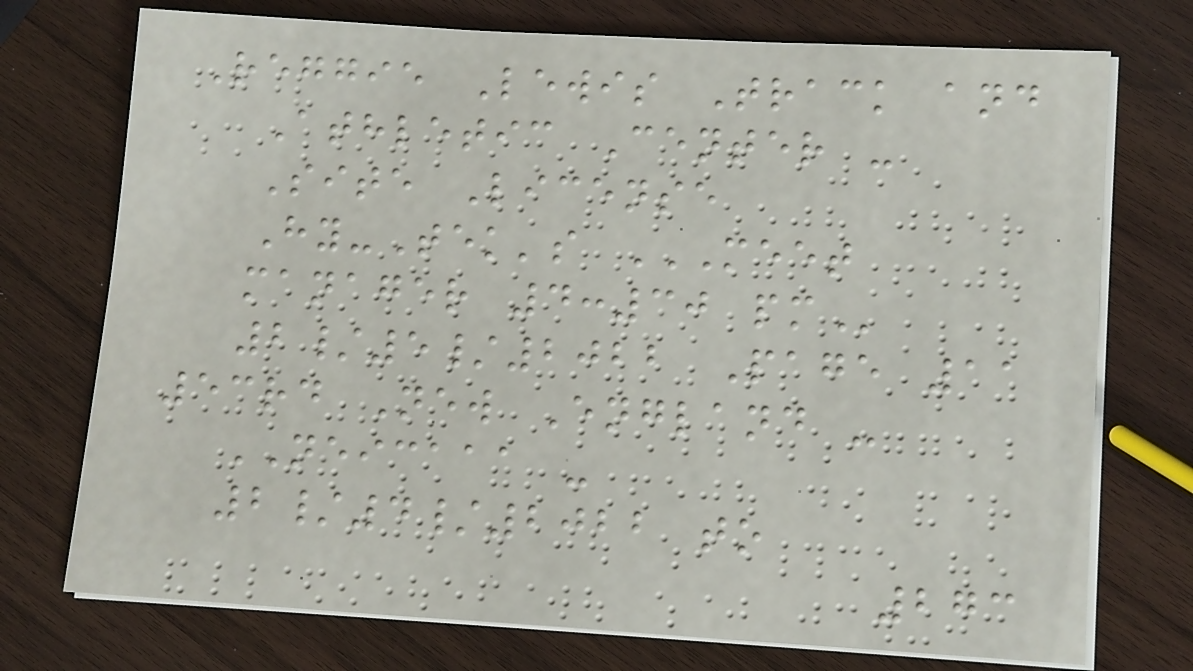Reggie Lewis Track and
Athletic Center -
Site License
Hy-Tek's MEET
MANAGER 4:30 PM
2/5/2022 Page 11
53rd New England -
NEICAAA -
2/4/2022 to
273
